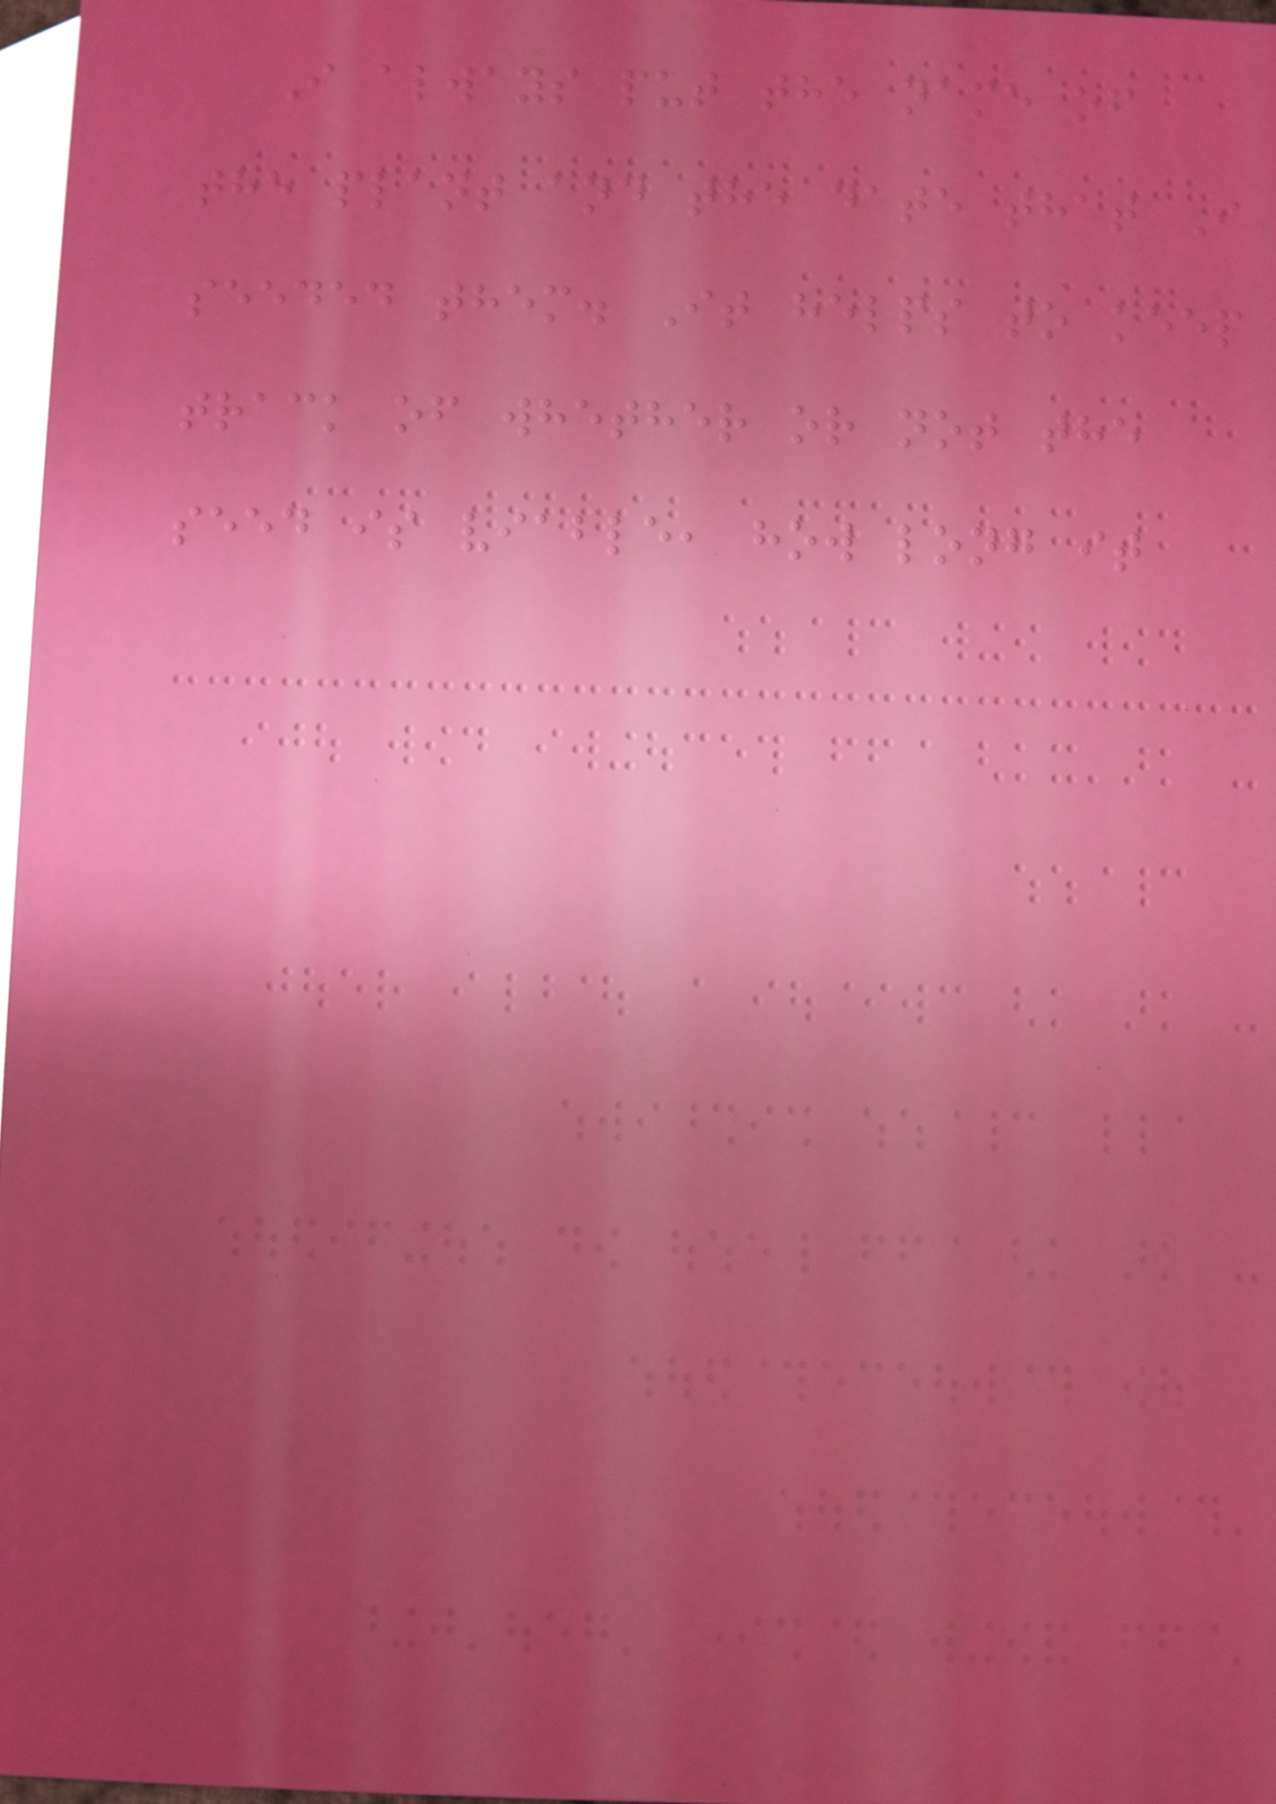I always put the name of
the plant and the date that I
seeded them. It helps to keep
track of whether or not the
seed is viable, how long it
